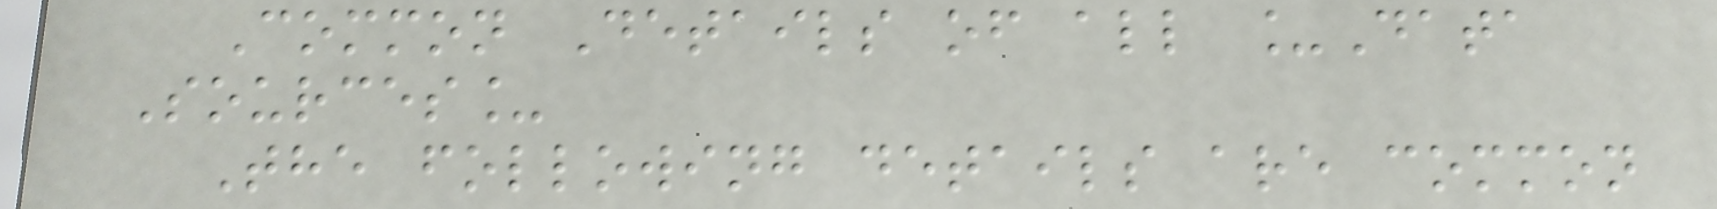Common Details of all _Data
Sources_
The following details are common
